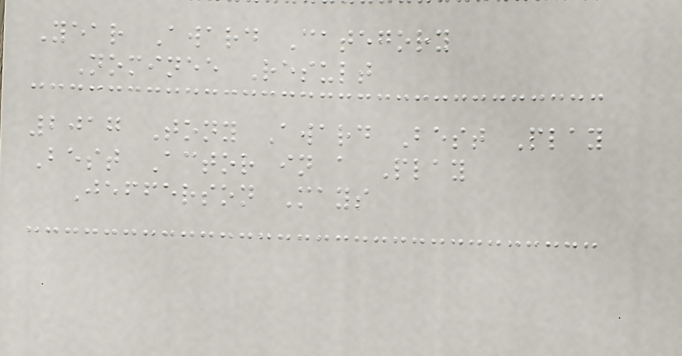Year Award Category
Nominee Result
2017 Tony Award Best Play
Best Actor in a Play
Jefferson Mays
